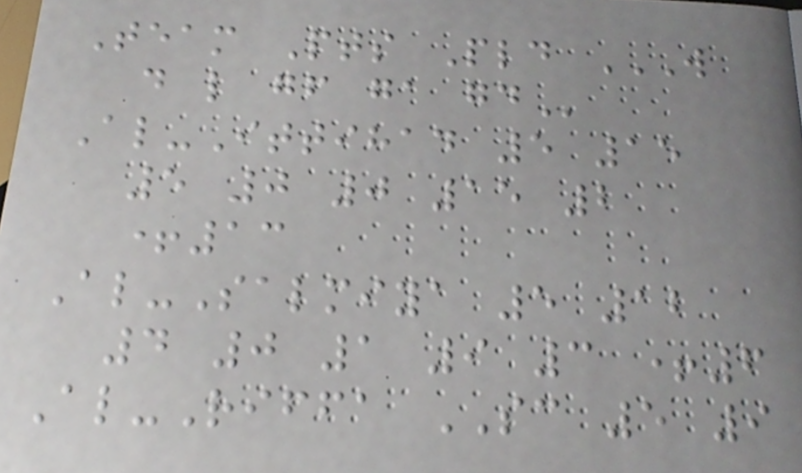Team Pts Pld W
D L GF GA GD
Al-Ittihad 5 15
5 0 0 15 2
+13
Al-Salmiya 5 12
4 0 1 9 3 +6
Al-Riffa SC 5 9
